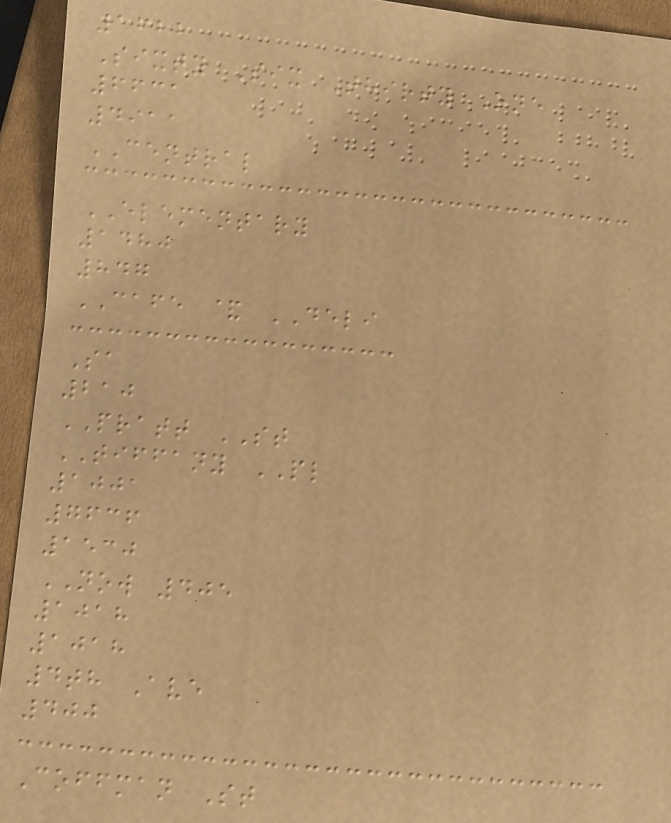1622
Sixty Six Thirty One
6631
4911
CENTRAL
ELEMENTARY
1480
847
CAFE & DELI
Sa
210
PRATT ST
TIFFANY PL
1001
7636
1530
NOW 405
1018
1018
4th Ave
400
Coffman St
